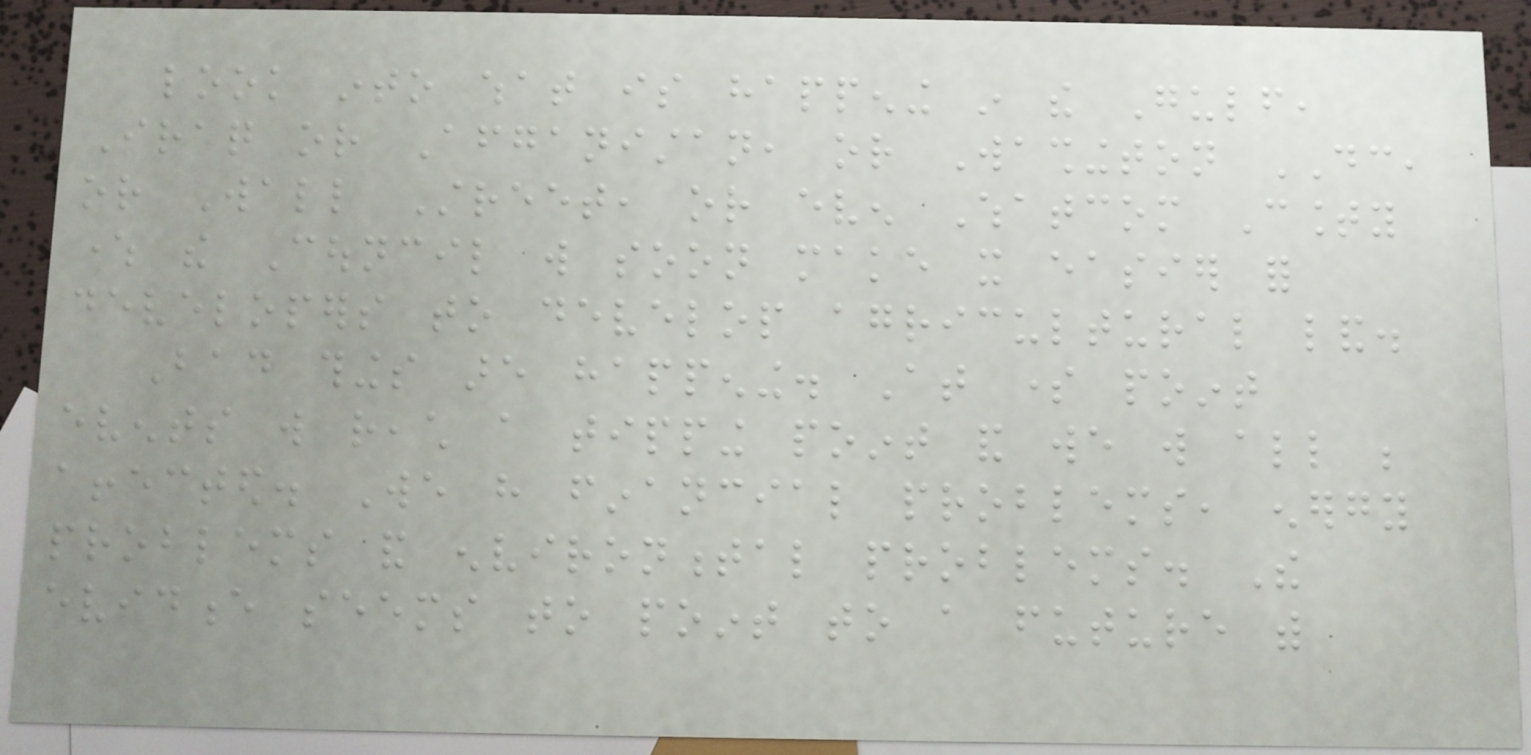look into what is happening in the Gulf,
Iraq or Afganistan, or Washington DC,
or Wall Street, or even Whatcom County
where the Council will soon make it easier for
developers to develop agricultural land.
Bad things are happening. At some point
events will reach a tipping point and we will all be
affected. We have financial problems, energy
problems and environmental problems. The
evidence seems to point to a future with
